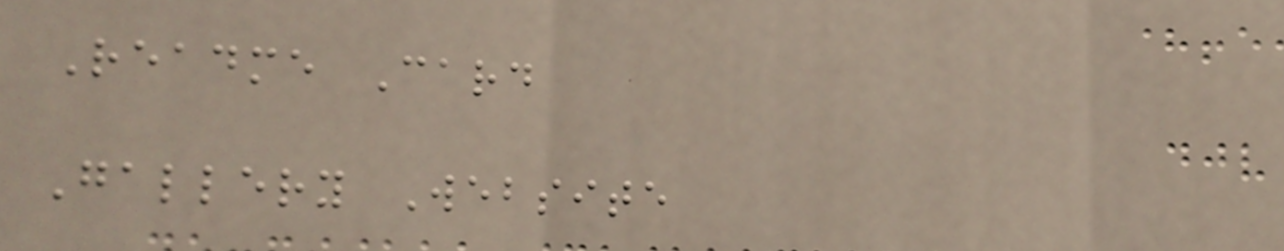Readme Card
Gallery Website
